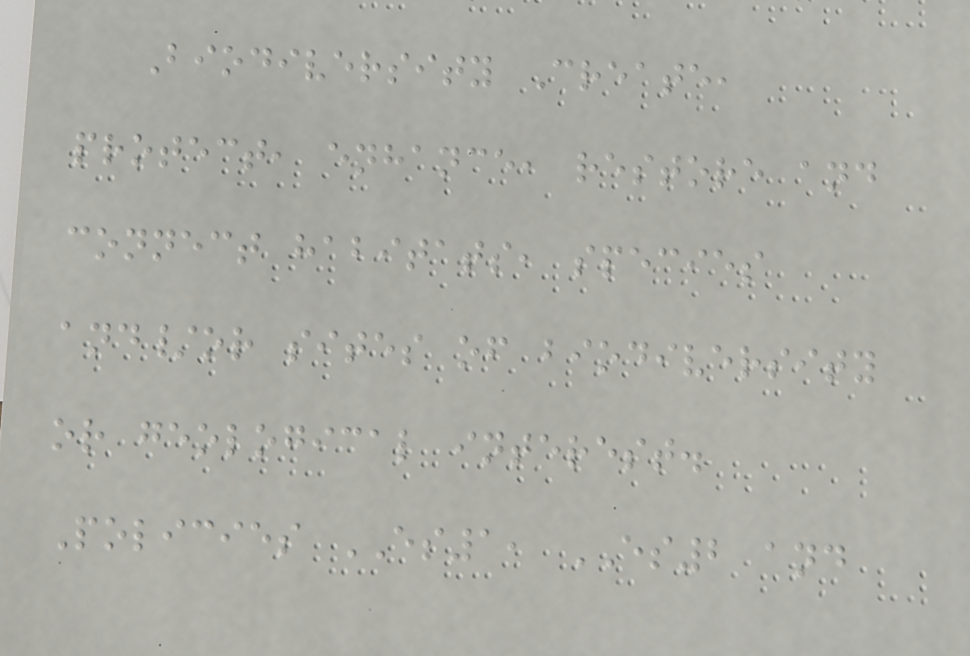Biodiversity Create,
protect, enhance, restore and
connect habitats, species
and/or sites of biodiversity
or geological interest.
Policies ES1, ES2 and
